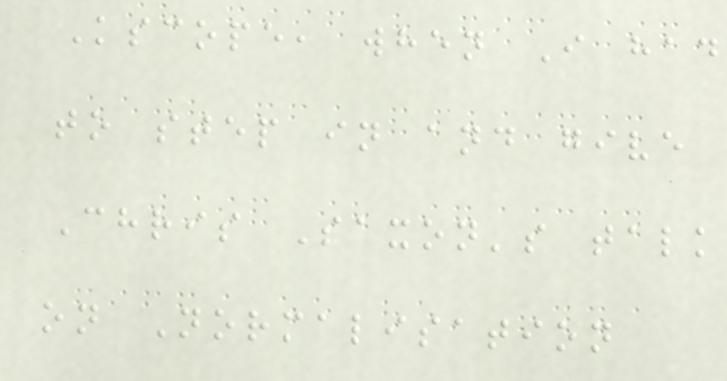Kscope, when I had
to step in and give
Chris Saxon's talk
on Normalisation
